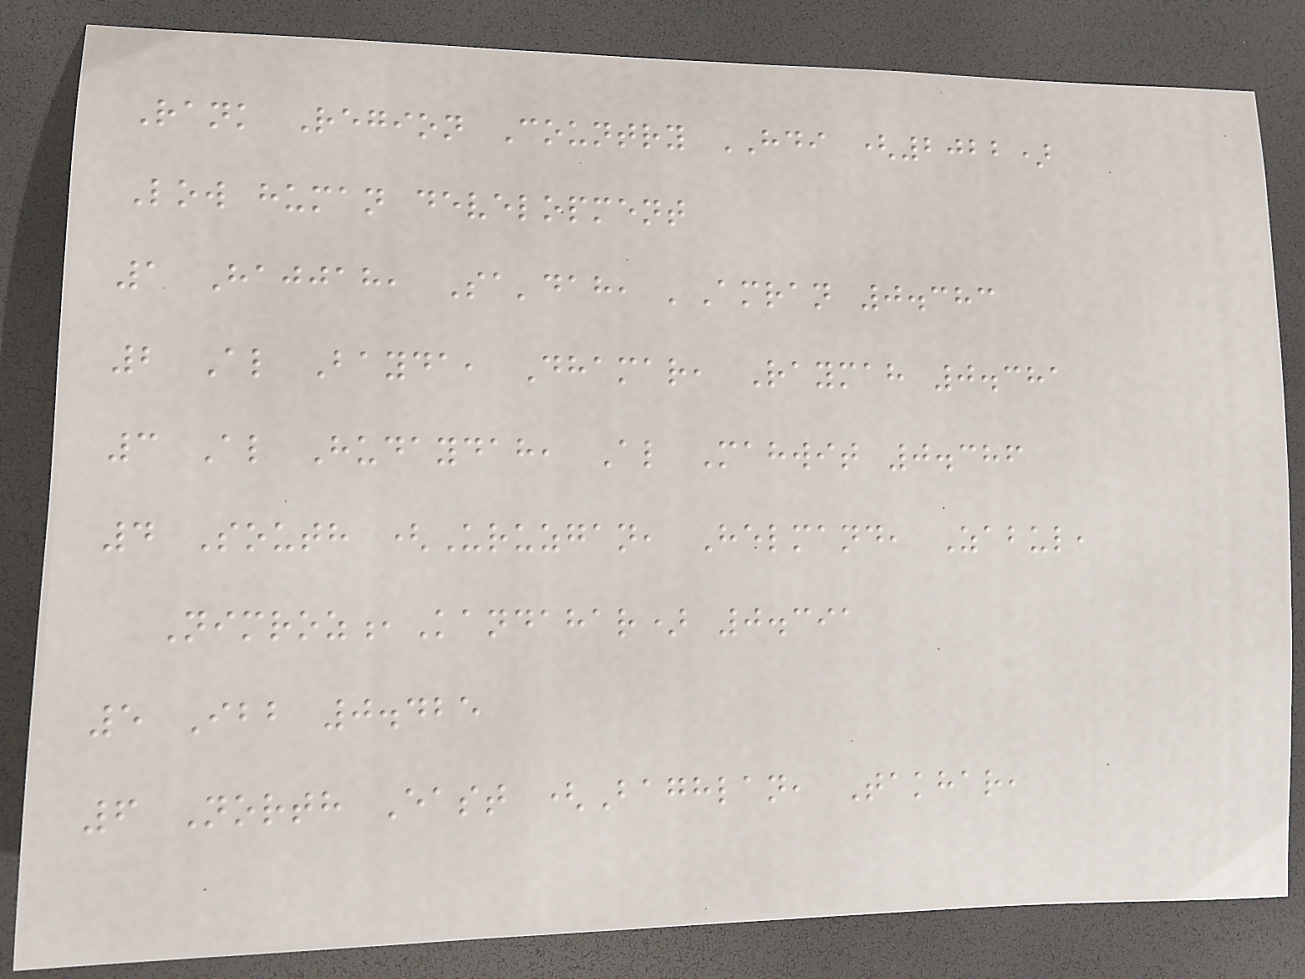Rank Region Country HDI (2022)
Low human development
1 Hajjah, Sa'dah, 'Amran 0.383
2 Al Bayda, Dhamar, Raymah 0.381
3 Al Hudaydah, Al Mahwit 0.386
4 South (Uruzgan, Helmand, Zabul,
Nimroz,Kandahar) 0.391
5 Ibb 0.425
6 North East (Baghlan, Takhar,
